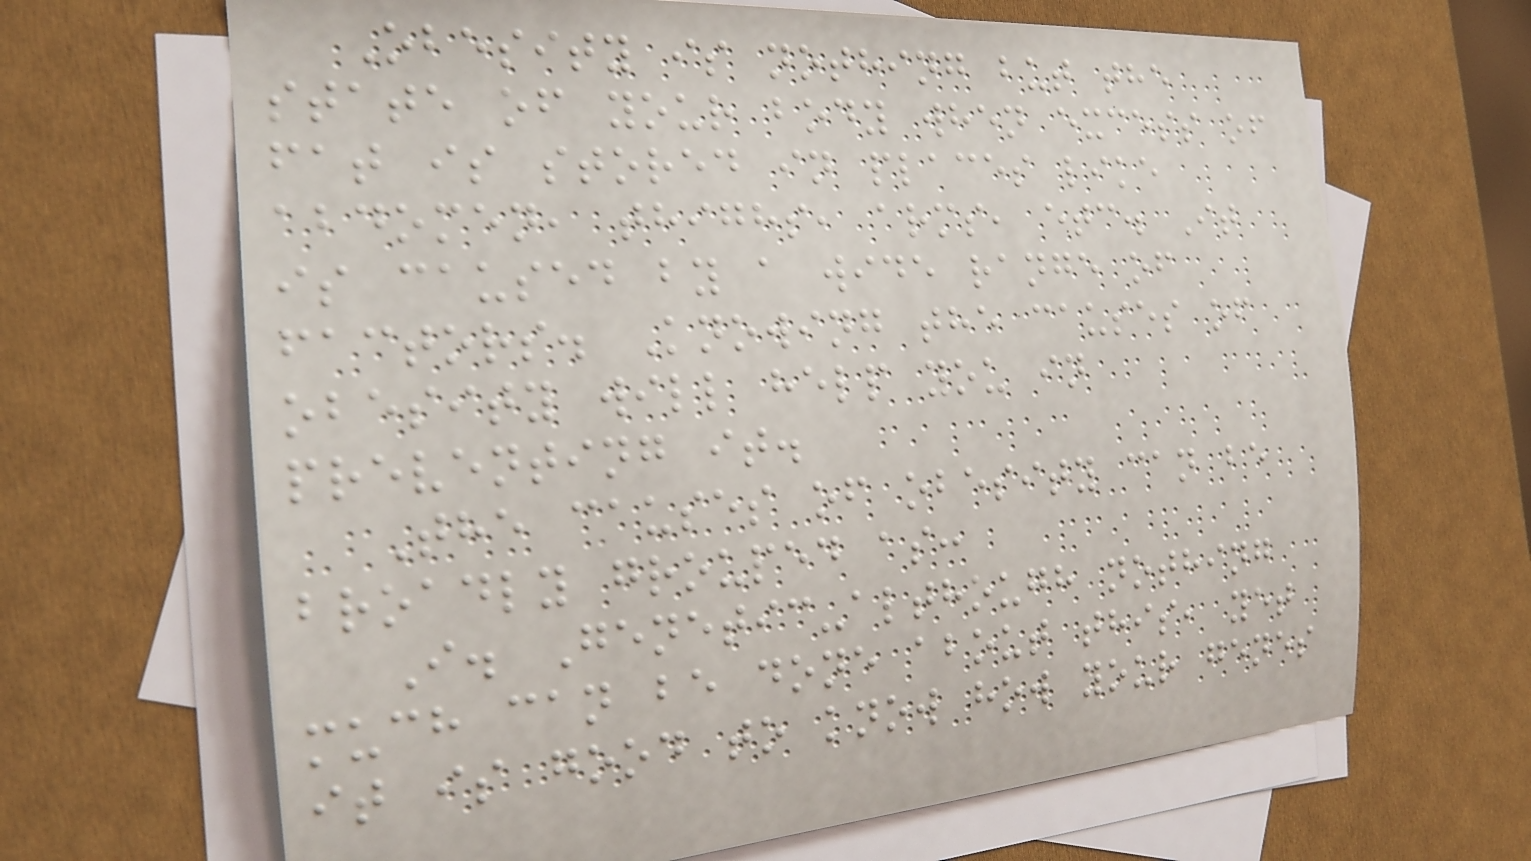Obesity is nothing but the
state of your body when excess of
fat is stored in places like
abdomen, thighs, arms, etc. It
is caused by a wide range of
factors. Knowing the causes of
obesity will help you in
preventing it.
The causes of obesity can be
broadly grouped as:
I. Genetic-although nothing
much can be done about this, yet
it is good to know how your genes
